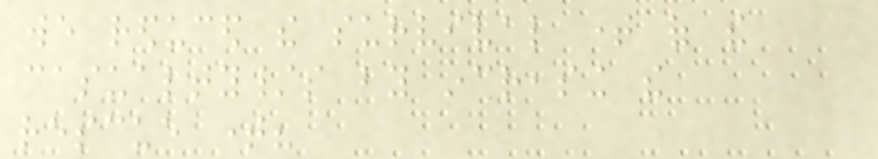we reduced the survival time of the
casualty/s by increasing the
rescue time?
